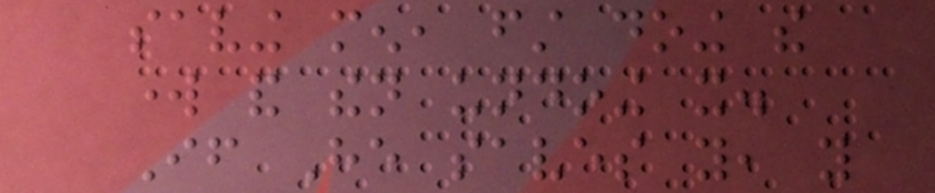saving men, first doing the
work and then undoing it.
If He saves you, you
